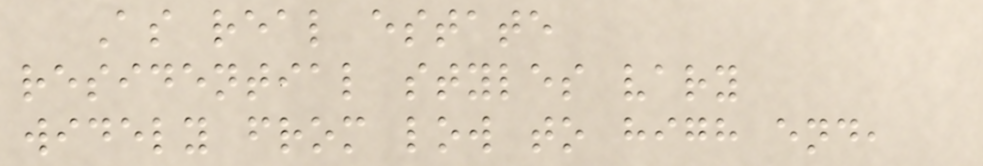As real estate
residential styles vary
widely from low to high end,
